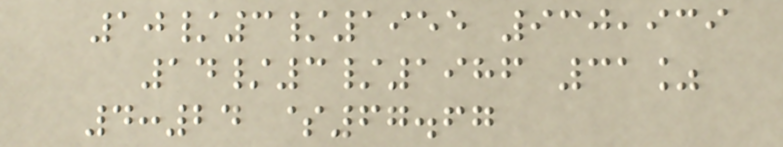10/3/1955 930,939
14/3/1986 31%
4:24 $67.67
